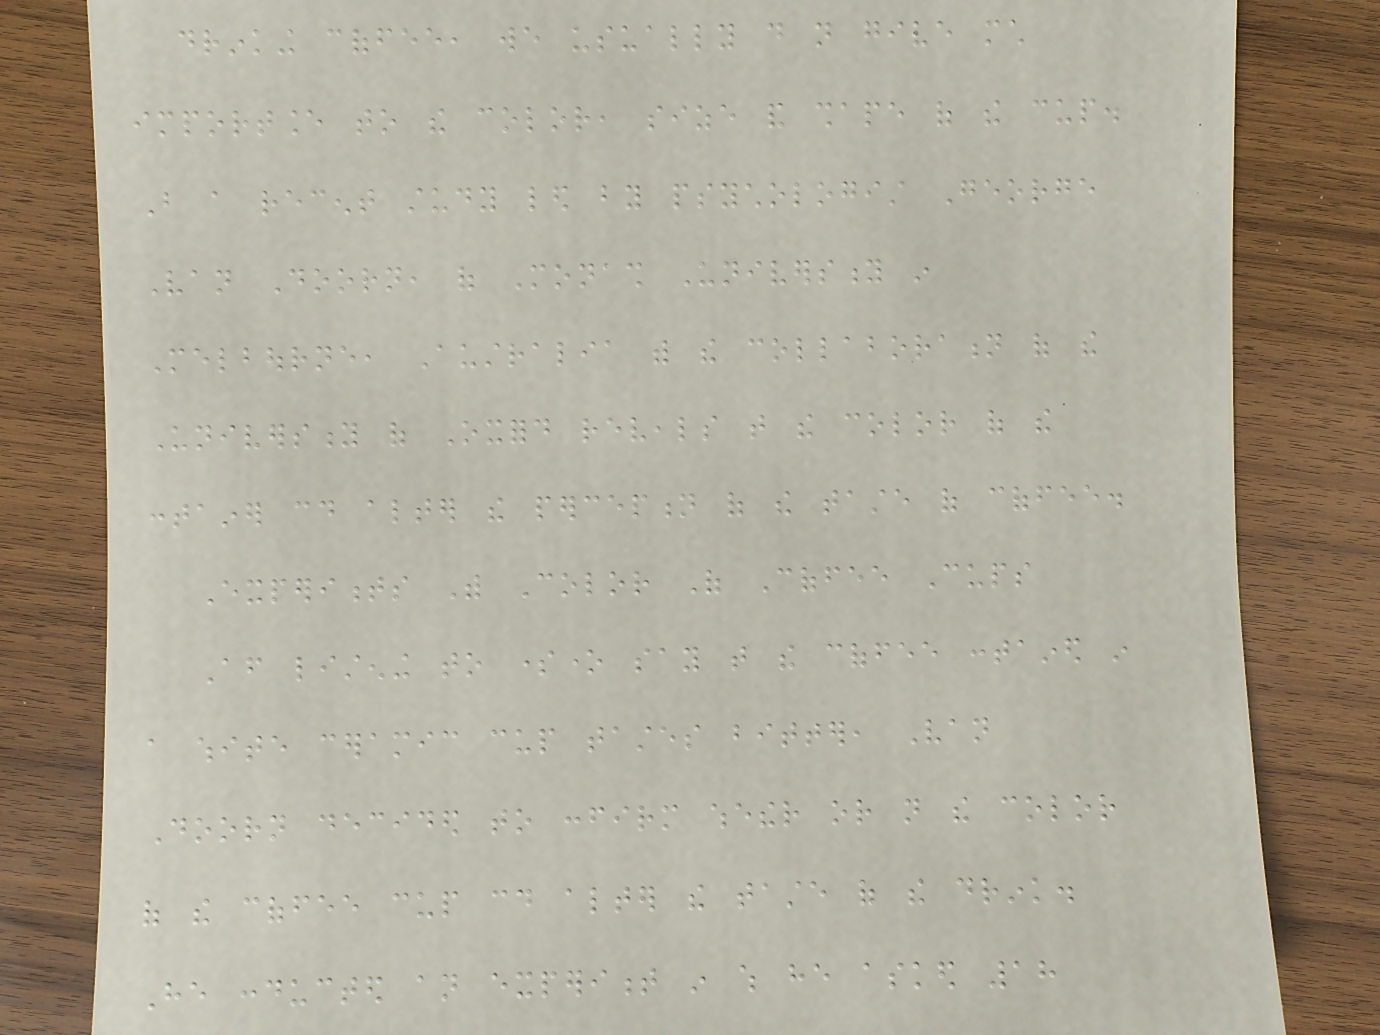drinking coffee, we usually do not give much
importance to the color, size and shape of the cup.
But a recent study led by psychologist George
Van Doorn, of Monash University in
Melbourne, Australia with the collaboration of the
University of Oxford reveals that the color of the
container could alter the perception of the taste of coffee.
Experiments With Color Of Coffee Cups
After listening to someone say that the coffee contained in
a white ceramic cup tastes bitter, Van
Doorn decided to confirm whether or not the color
of the coffee cup could alter the taste of the drink.
He conducted an experiment in which he asked 18
